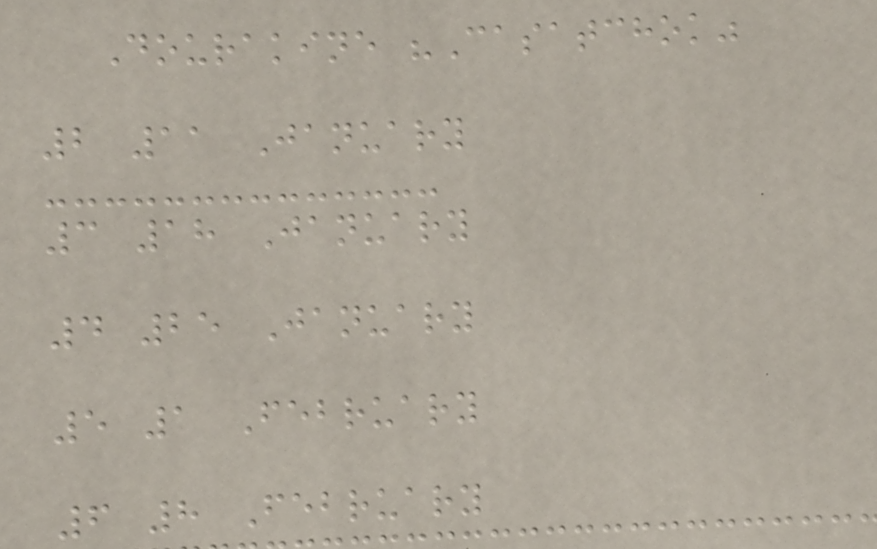Dourakine "Casatchok"
2 11 January
3 18 January
4 25 January
5 1 February
6 8 February
